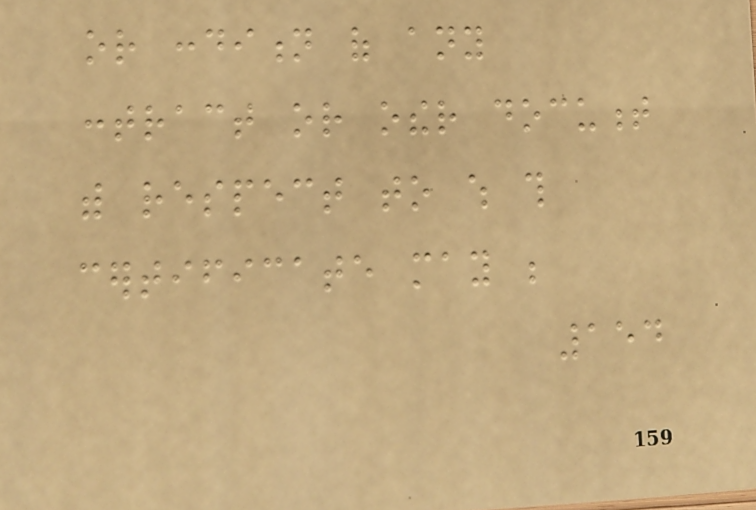or condition of any
contract or other document
with respect to which this
certificate may be
154
